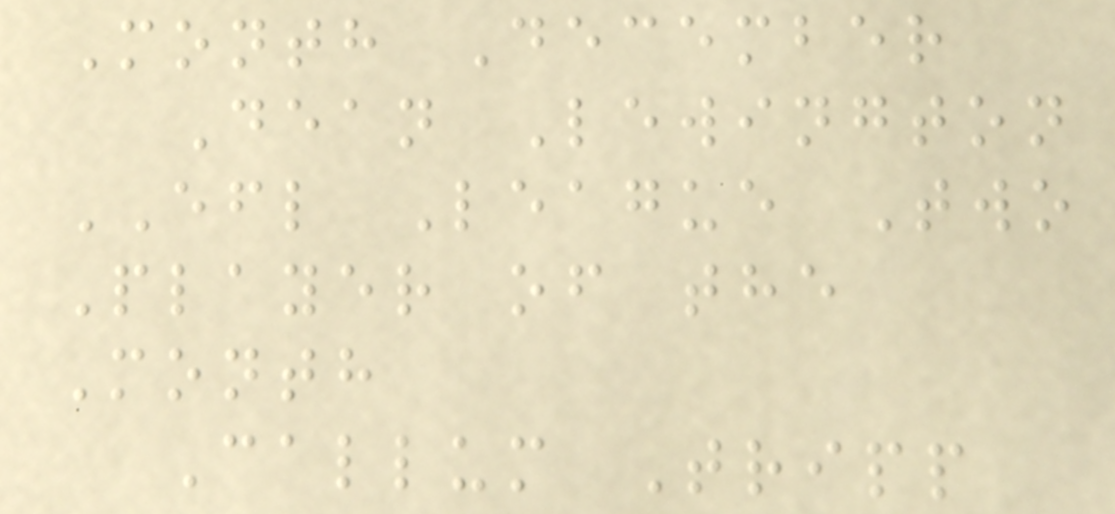Month December
Dean Lewington
EFL League Two
Player of the
Month
Callum Tripp
